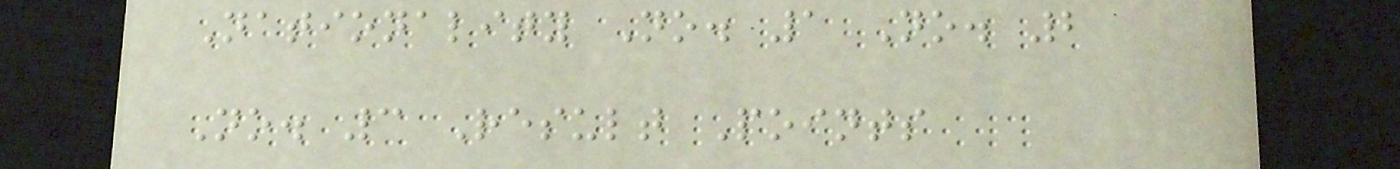Nationality No. 1 No. 2
No. 3 Result Points
